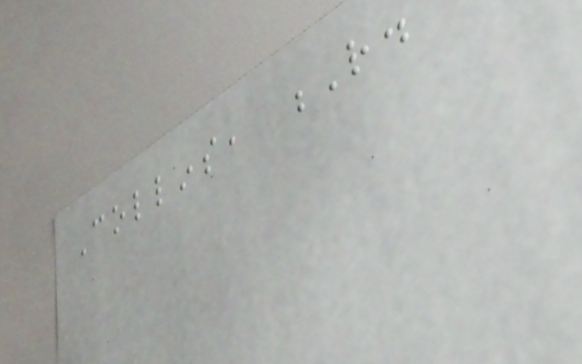Collins, R.
